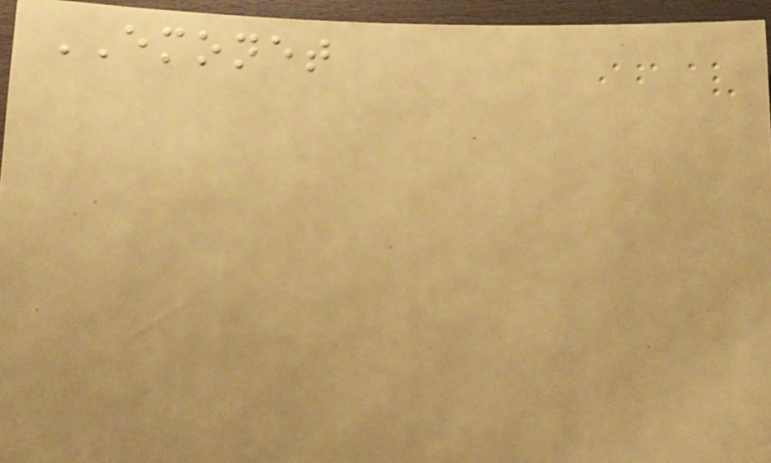EMONET
